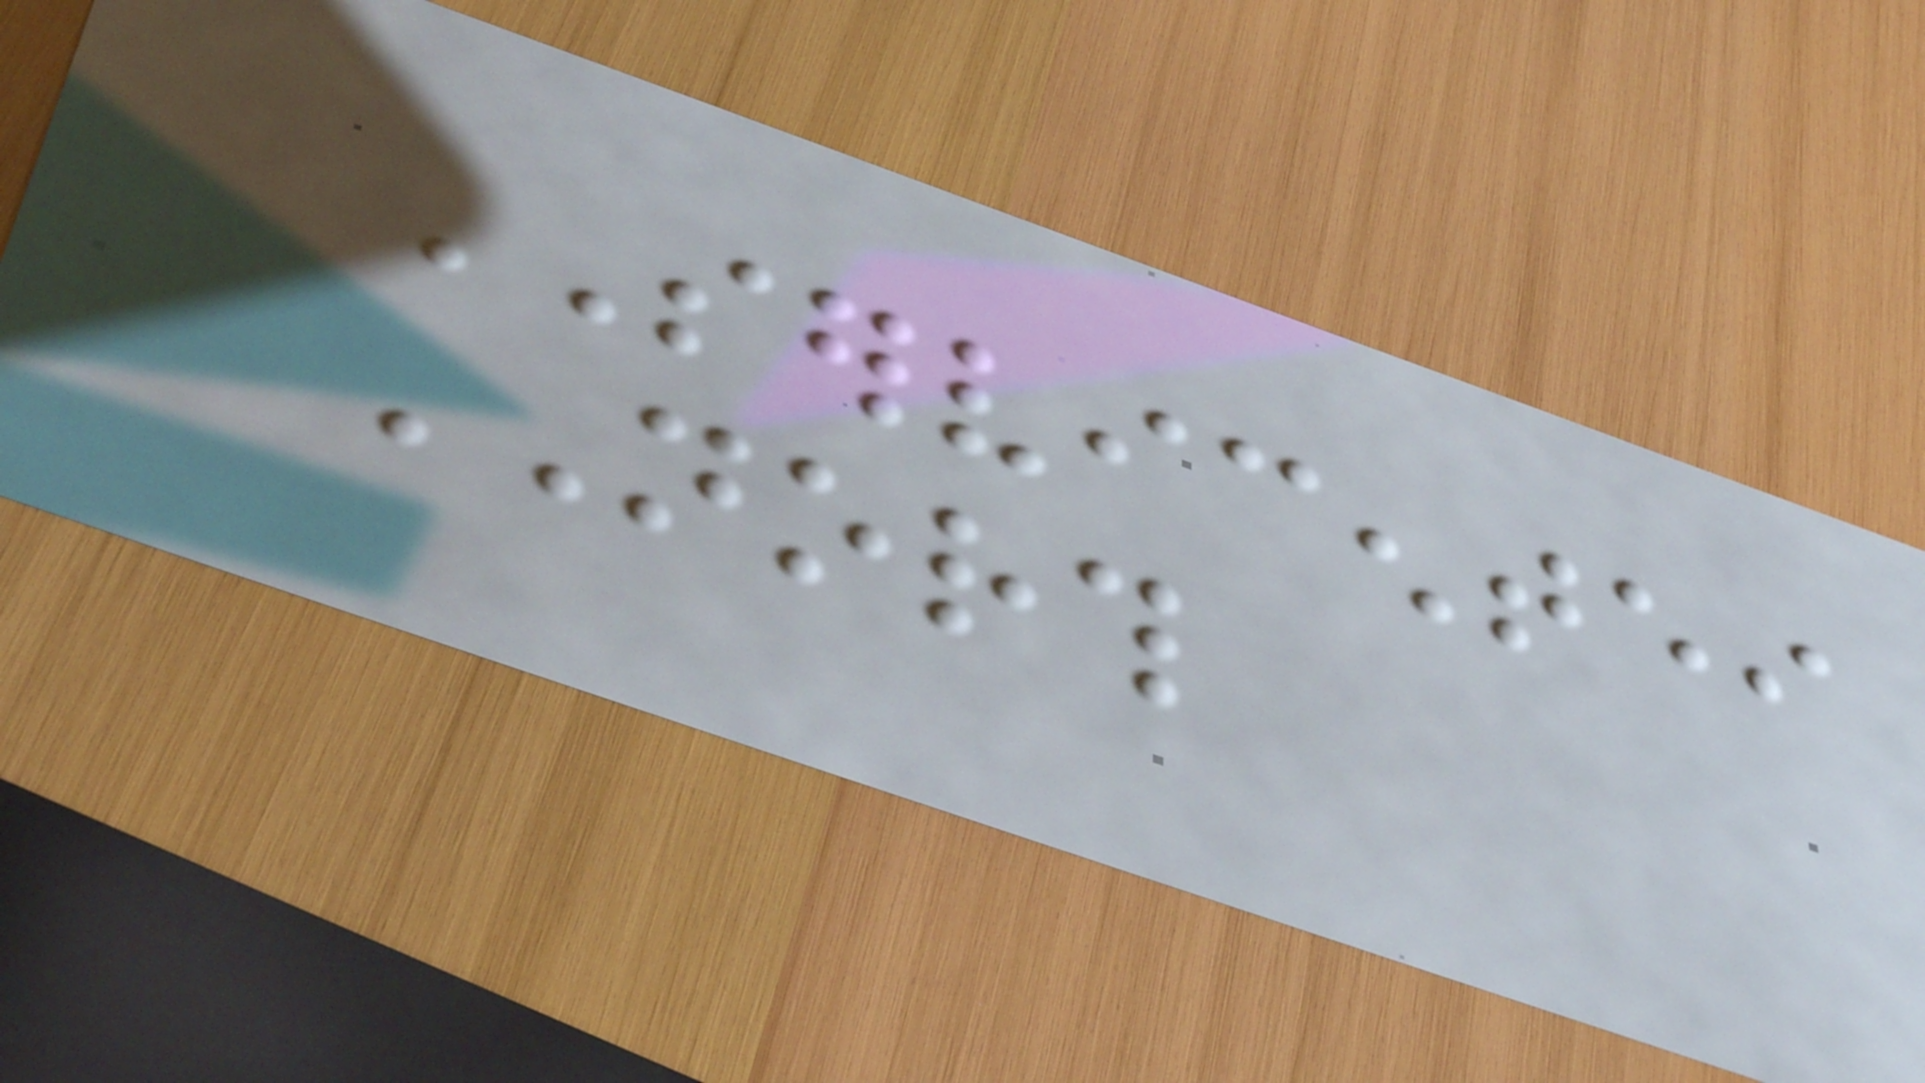SERVICENTEI
NORTH
